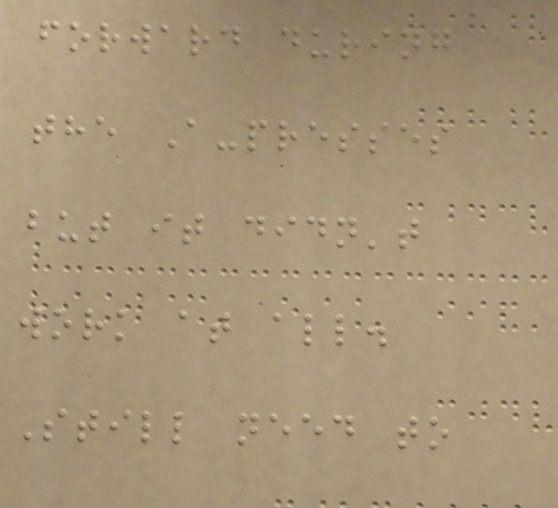forward during
the A-presses
but it didn't
work at all.
Still need to
